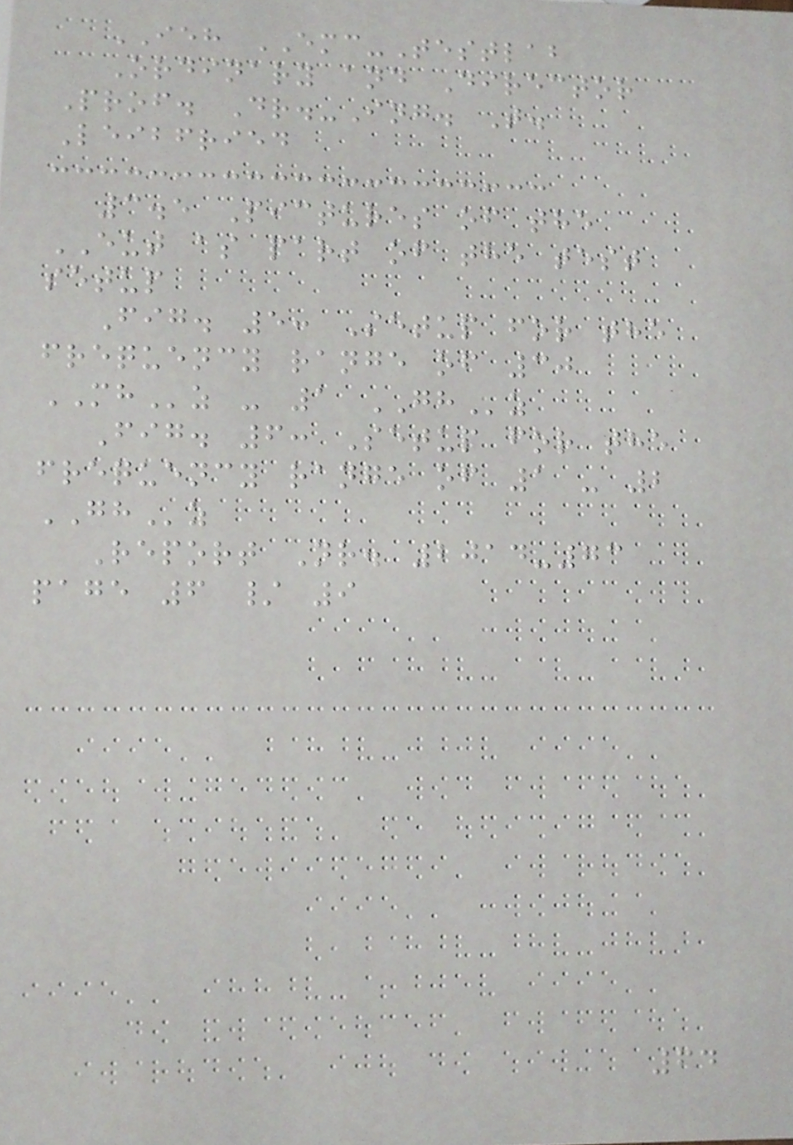IEH EMC-Testlab
Ordinary and Director
Prof. Dr.-Ing. T.
Leibfried
3.5 Pictures of the
EUT as part of the test
setup
Fig. 5: Setup for the
frequency range of 30
MHz - 1 GHz
Fig. 6: Setup for the
frequency range of 1 - 2
GHz
Report Nr. 2014-73
page 6 / 9
64
